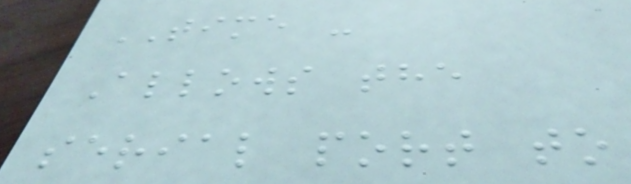TIME -
Allows the
serial port to
